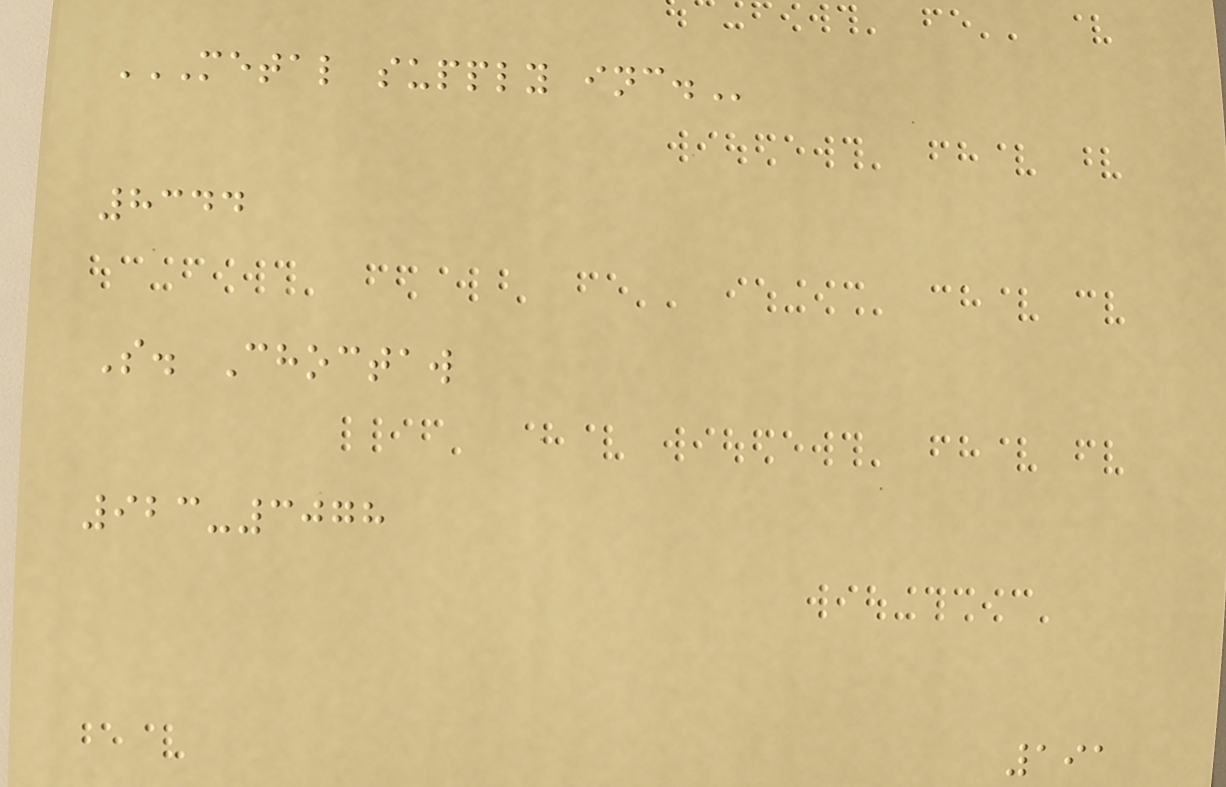METAL SUPPLY INC.
8344
S. Choctaw
923-3078
191
